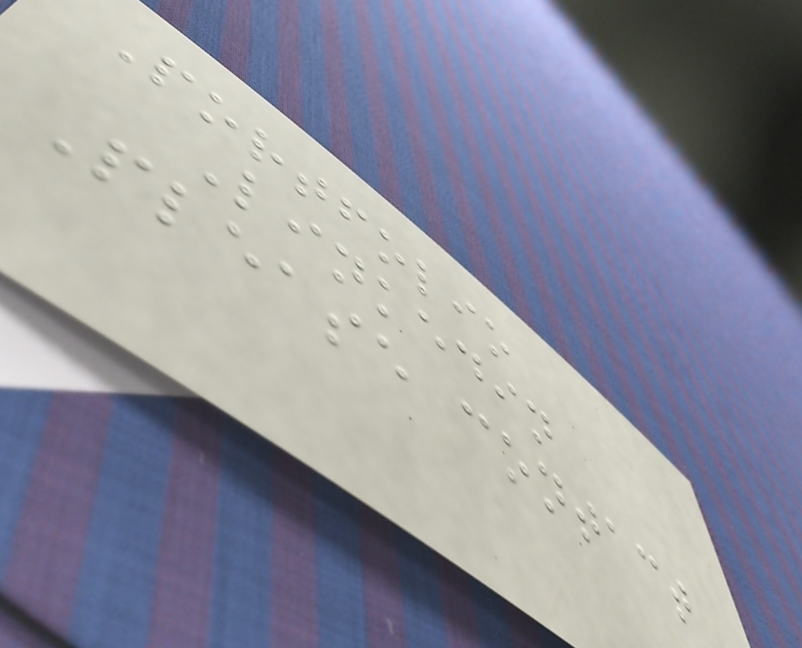Portfolio
Linkedin
Please contact
